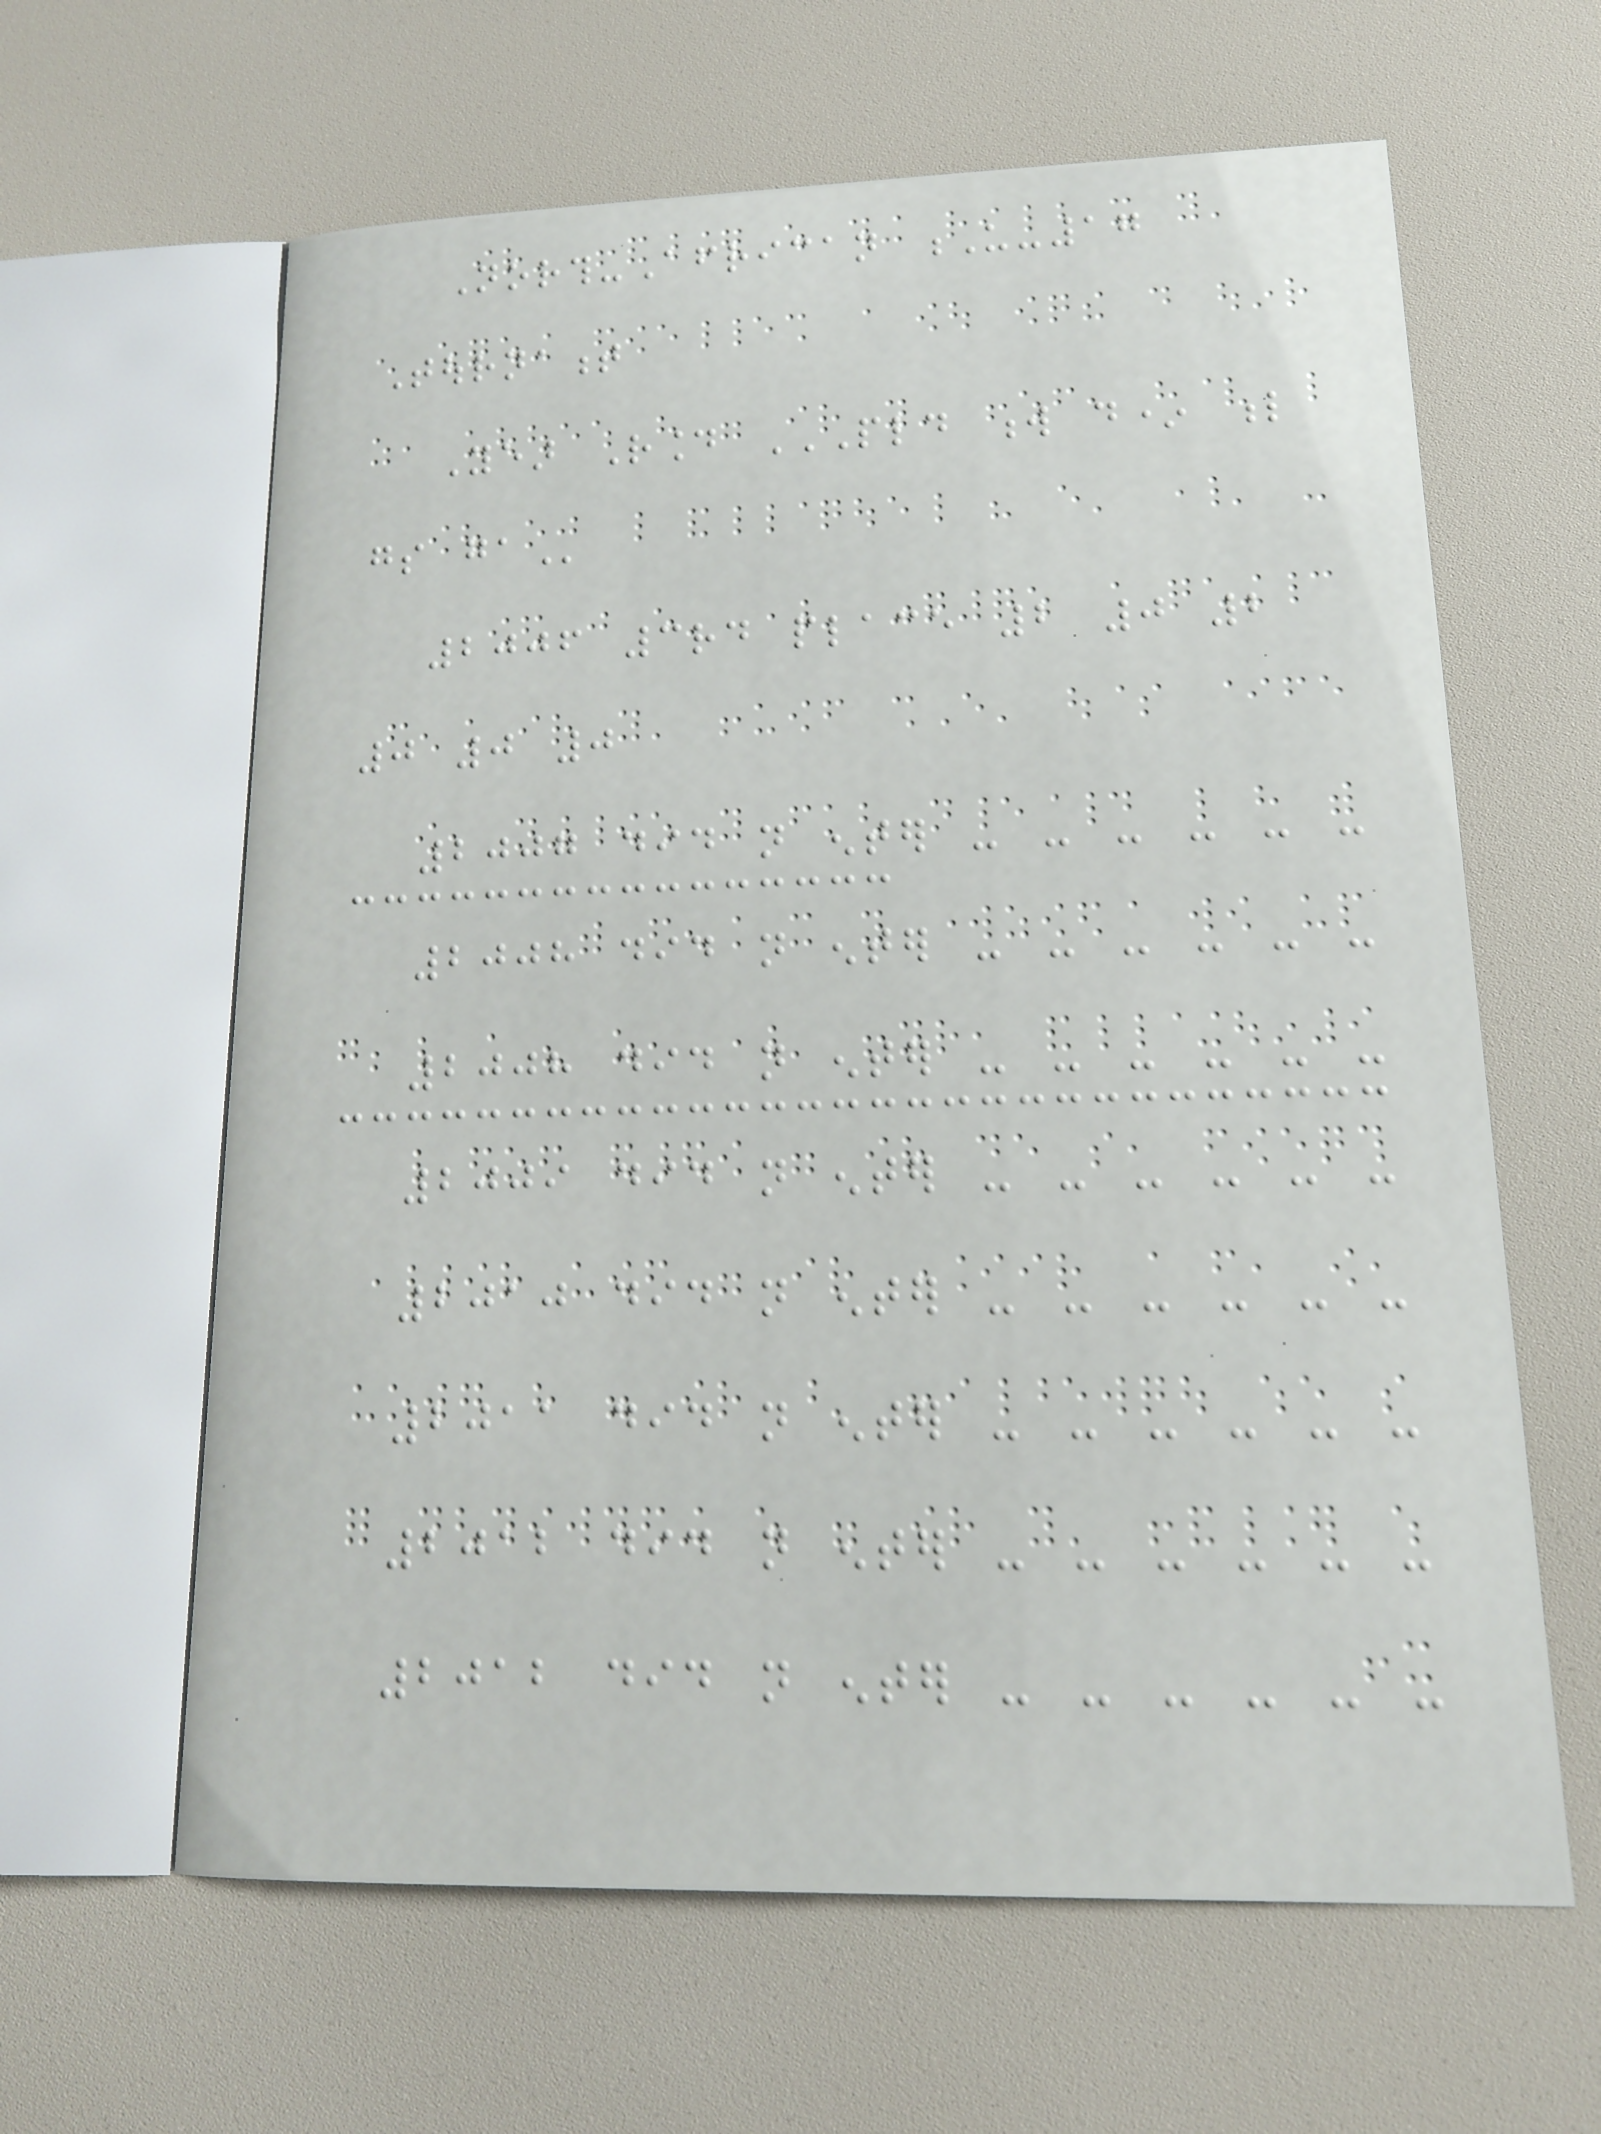North-African U-17
Tournament
Year Round PLD W D* L
GS GA
2006 3rd place 2 0 2
0 0 0
2007 did not enter - - - - - -
2008 did not enter - - - - - -
2008 did not enter - - - - - -
2009 did not enter - - - - - -
2010 did not enter - - - - - -
2011 did not enter - - - - - -
2012 did not enter - - - - - -
2012 did not enter - - - - - -
